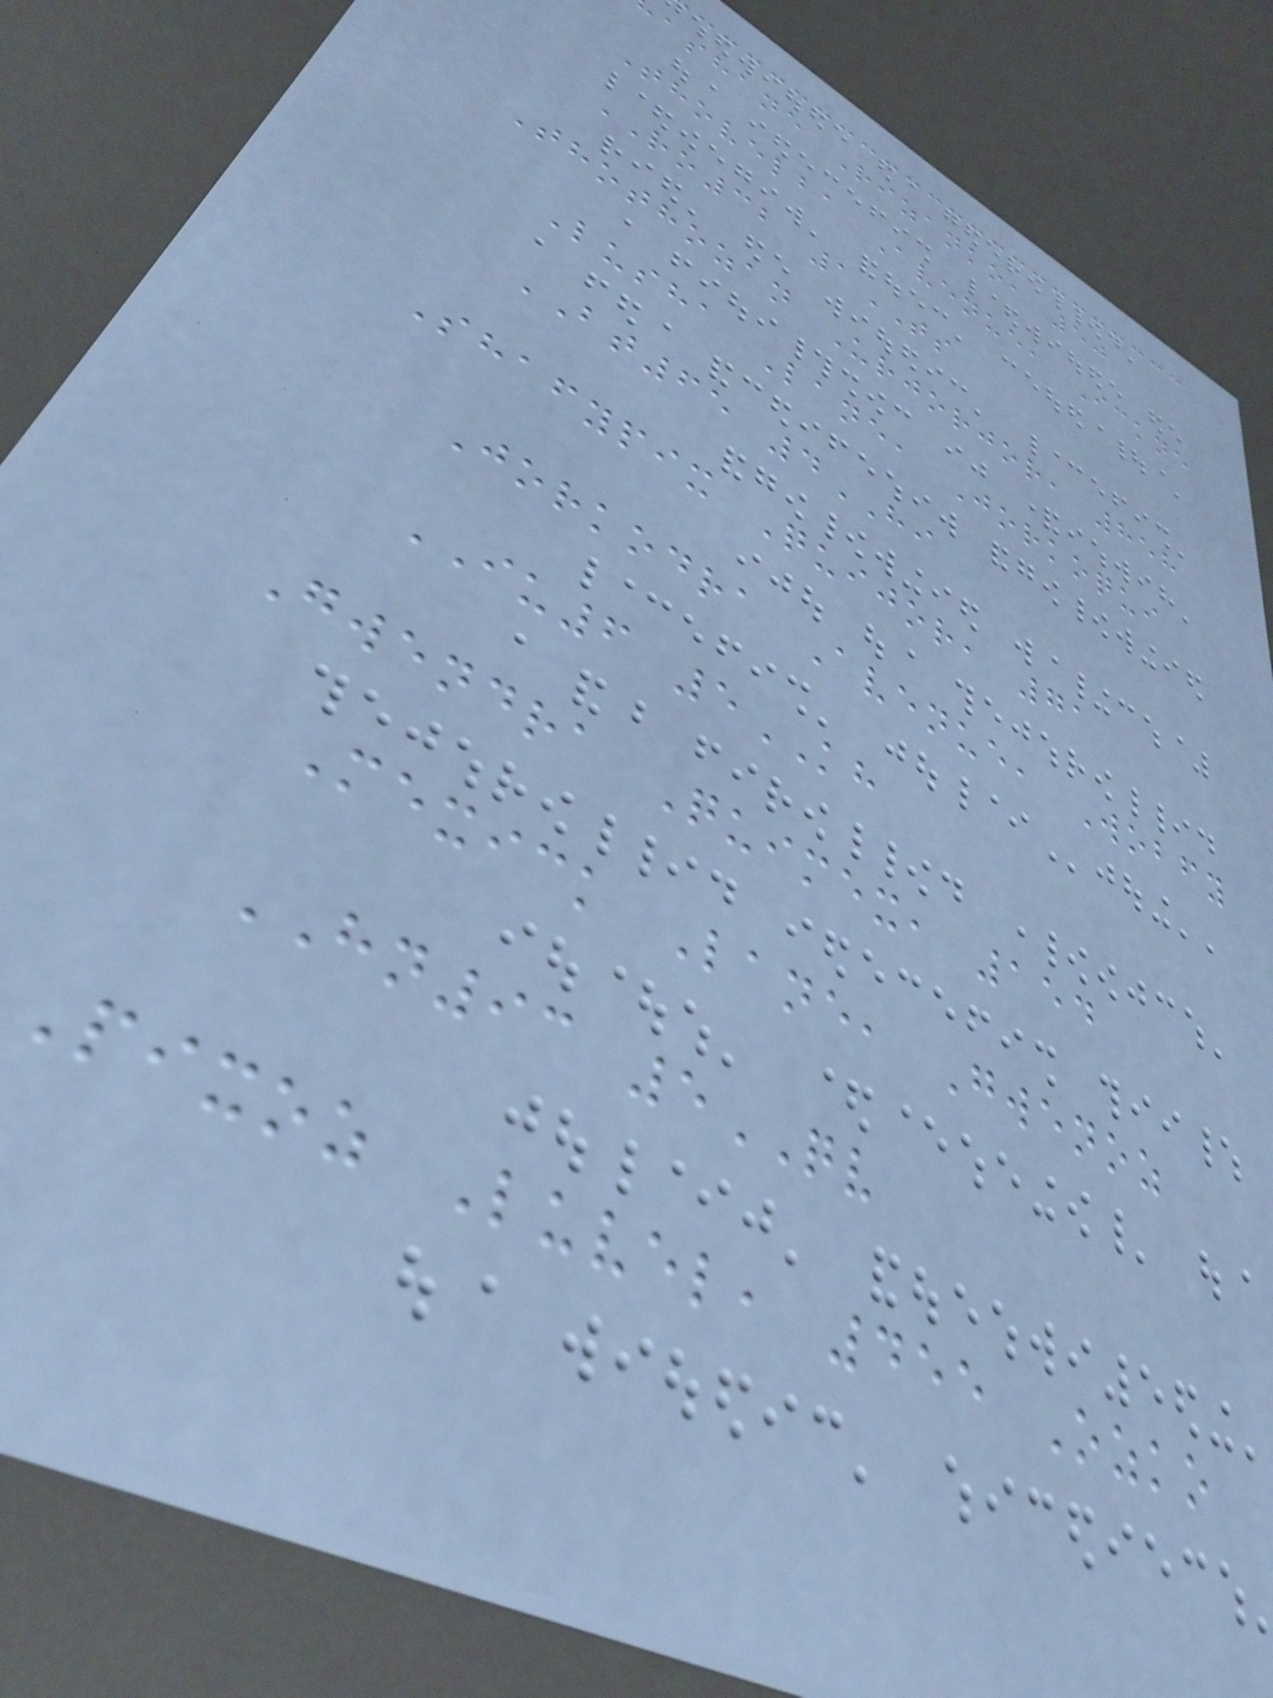ashane Rizanko, 50
Thovelba Avenue, Ickne
RO32 1TS
Thothozan Urjorjor, 858
Lusha Lane, Jorkoqui
BT65 4HI
Shafypix Quijor, 71
Jorkodra Avenue, Wobfy
IU6 5KH
Gwendra Quimex, 154
Mexick Lane, Gwenoz
HN93 5QV
Pixoz Luvel, 455 Ozko
